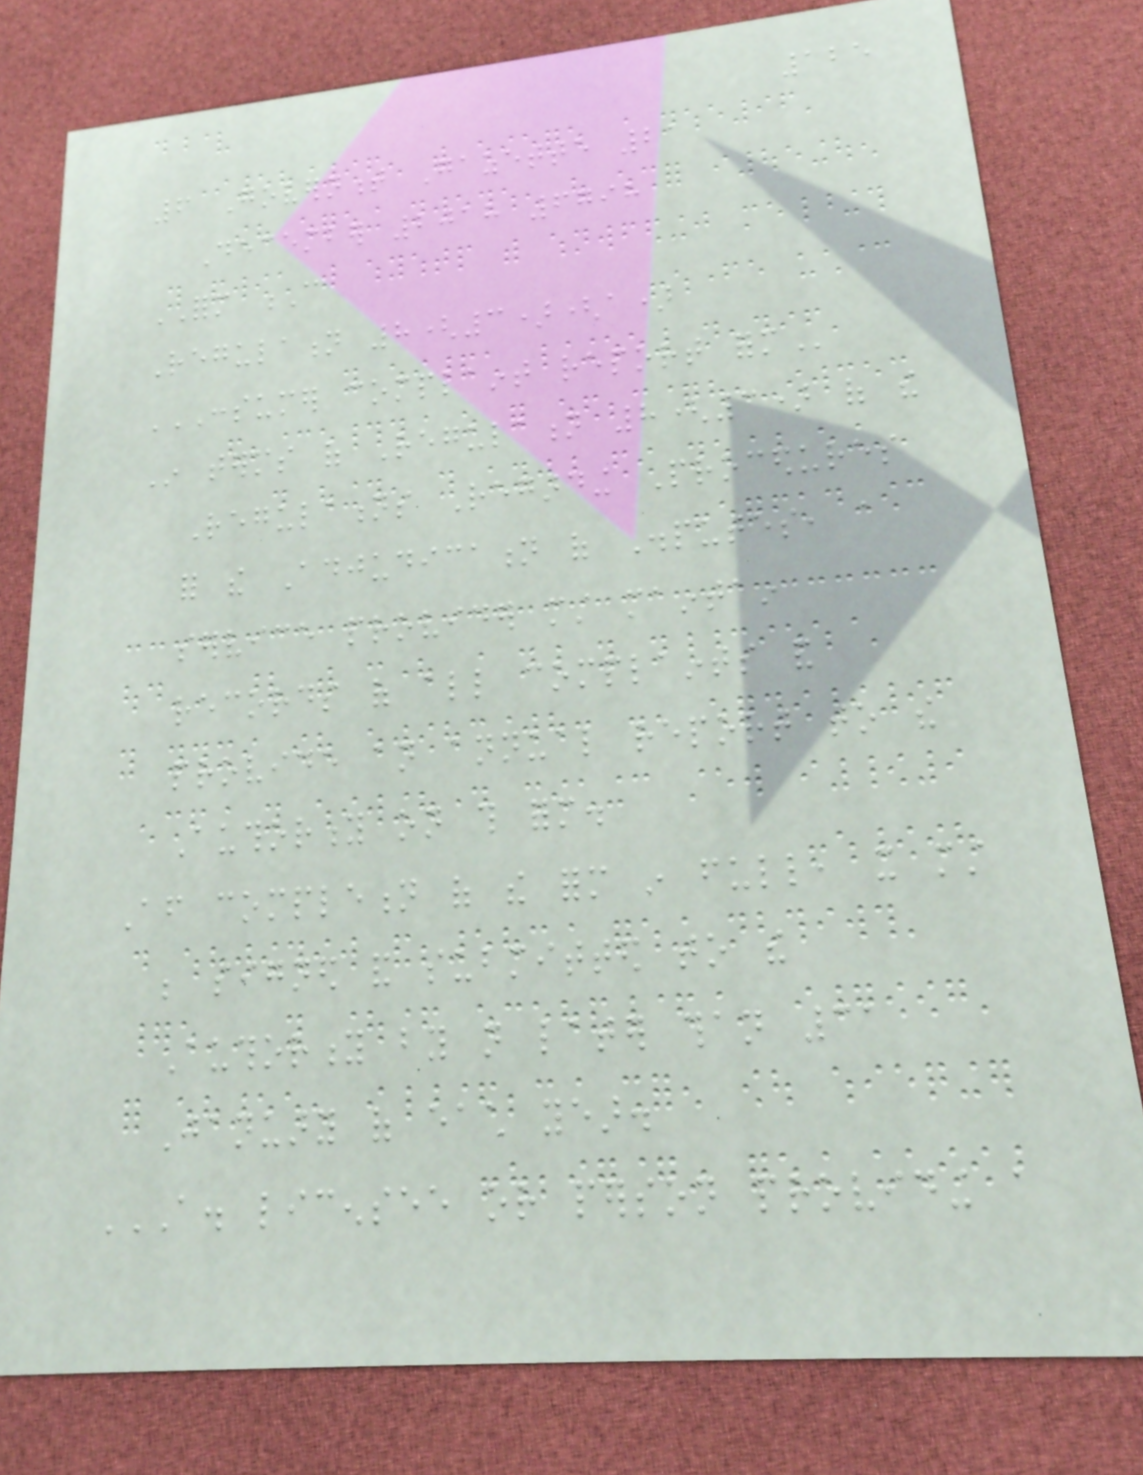125
6 Government Gazette 21
December 2018 6798
FORM C
Regulation 8(3)(a)
CONSUMER COMPLAINT REPORT FORM
In terms of Regulation 8(3) of the
Regulations Regarding Procedures
for the Adjudication of Disputes, a
service provider must maintain
records of all complaints and
provide an annual report to the
Authority on this form.
After completion of the form in full, it must
be signed and submitted to the
Authority by not later than 31
January of each year.
A. LICENSEE OR PERSON PROVIDING A
